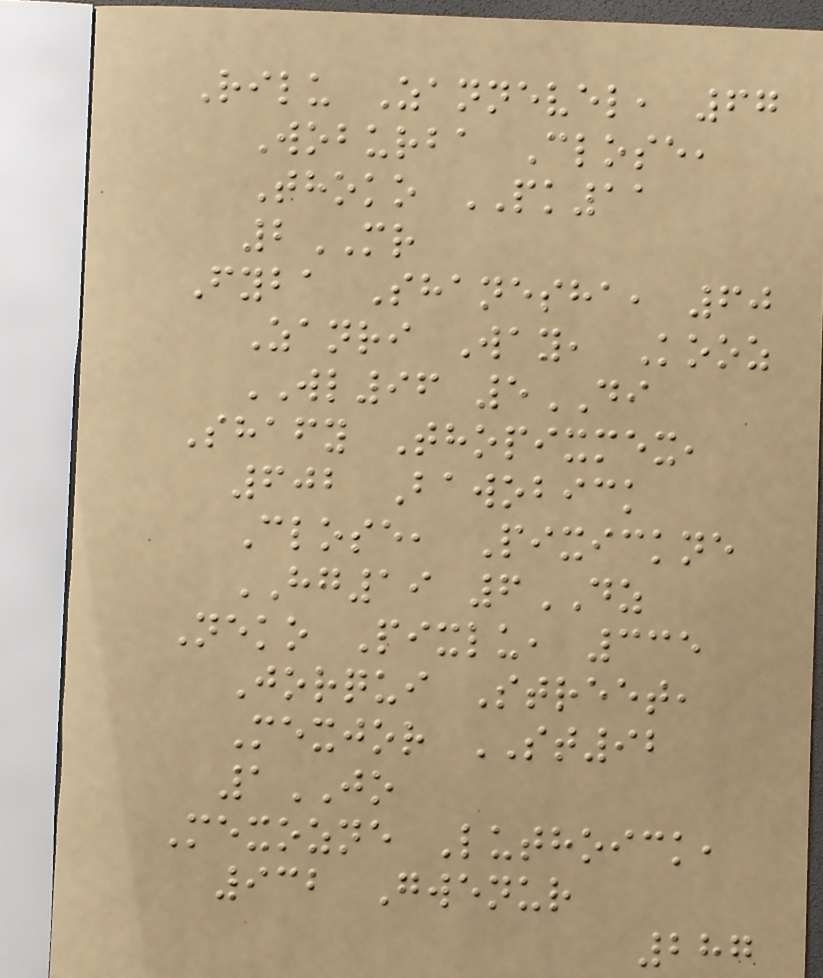Rilu Zannevel, 67
Woburba Close,
Thoko PK11
2MR
Fyba Shanesha, 60
Zanri Way, Kooz
WL96 5DI
Shafy Thopixmex,
602 Bawobick
Close, Pixickne
HG19 6DZ
Neko Pixlu, 335
Jorqui Street,
Mexjor ST92
1JO
Mexozne Luthoick,
932 Gwenur
287
